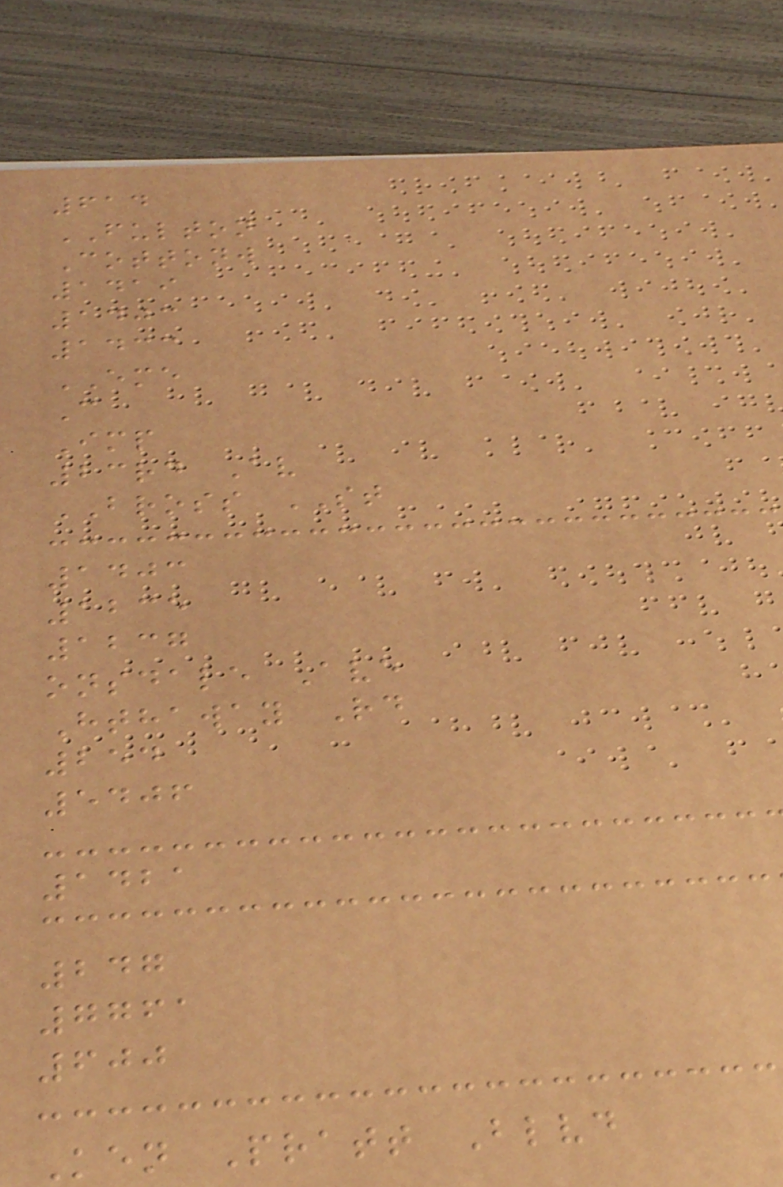614
FULTON
Cottonw
1419
1403
1433
EME
C
Imp
23rd Av
BROSS ST
1403
1235
1237
onsdale Ave
Hthaway Rd
254
5406
1421
247
7761
600
Ken Pratt Blvd
